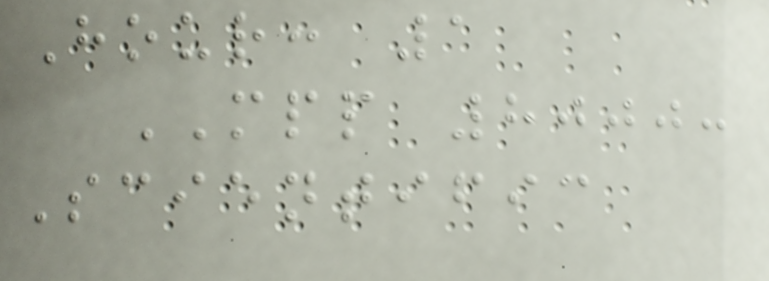Hour: 1
MPP 8000:
Scientific
